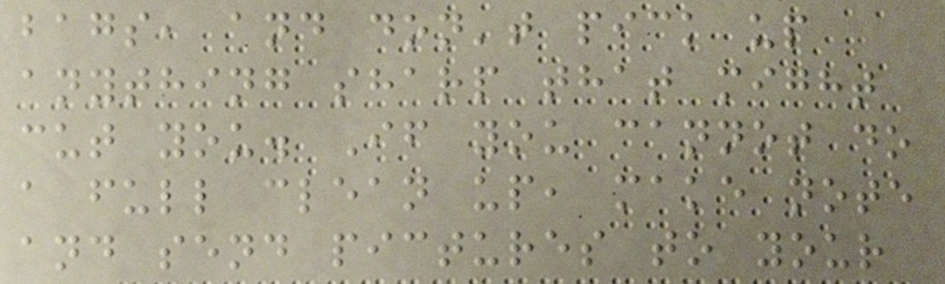bags, and don't pick up
anything sharp that might
cut you. If you cannot do
a full clean up, make note
and send pictures to your
